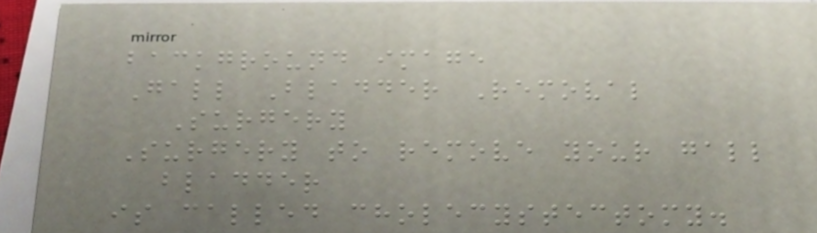background image
Gall Bladder Removal
Surgery
Surgery to remove your gall
bladder
is called cholecystectomy.
